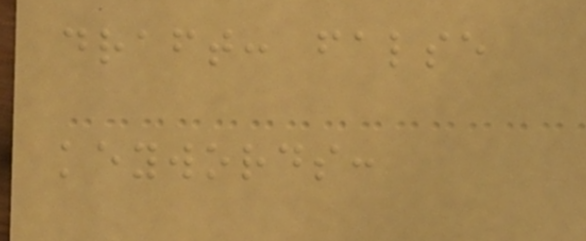draft: false
keywords:
